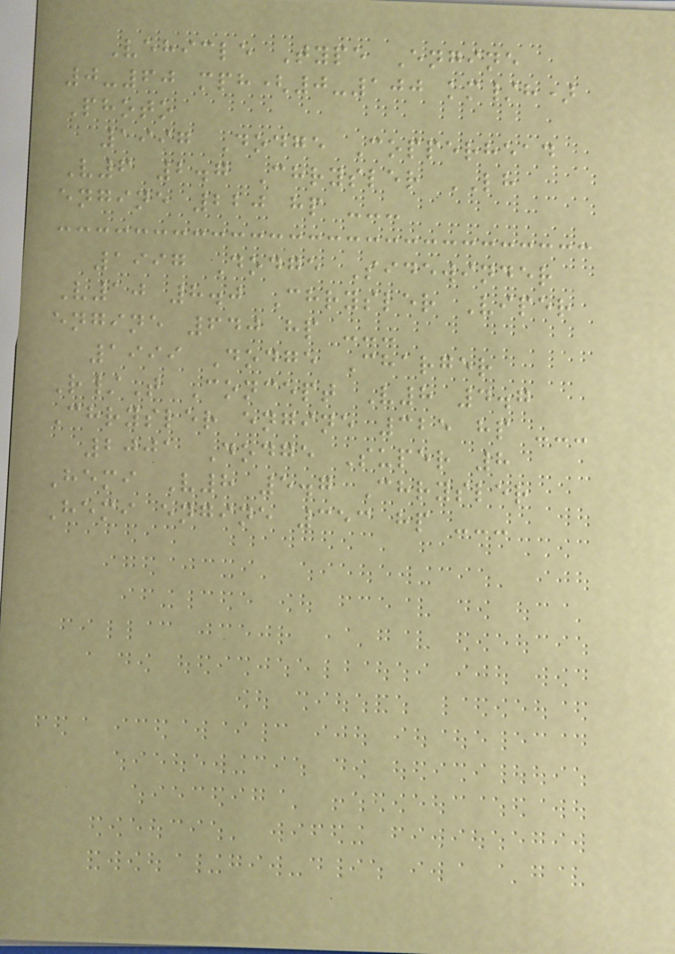Vehicle Type Engine
0-60 mph(0-100 km/h)
Photo
1997 Dodge Copperhead
V6 2.7 Chrysler LH
engine 220 hp ---
1997 Dodge Sidewinder
V10 8.0 Chrysler Viper
engine 640 hp ---
1999 Dodge Charger
R/T Concept V8 4.7
Chrysler engine 325 hp ---
2001 Dodge Super 8
Hemi V8 5.7 Chrysler
Hemi engine 353 hp ---
